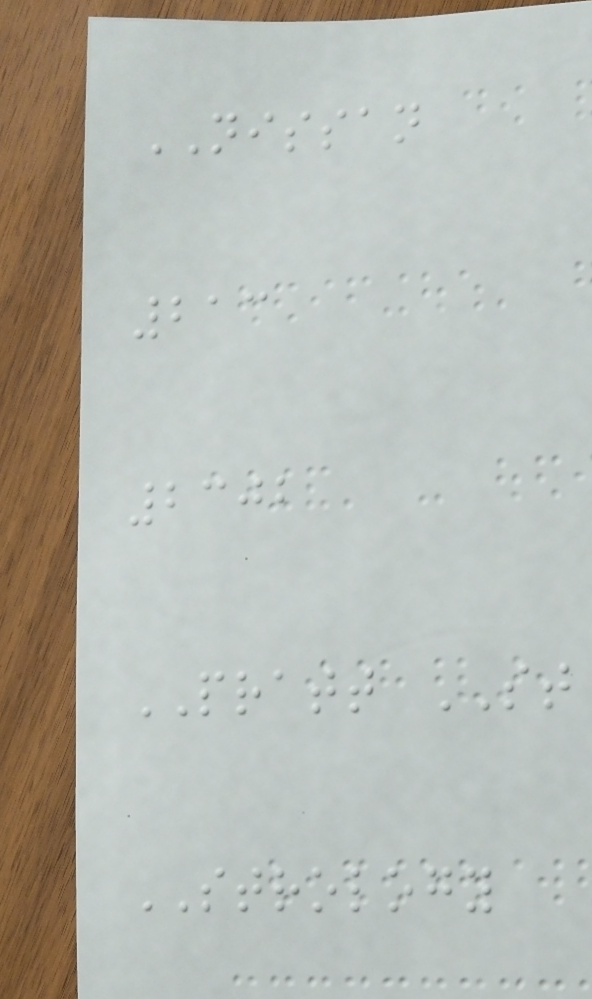NISSAN
213
2302
PRATT ST
STROLOGY
